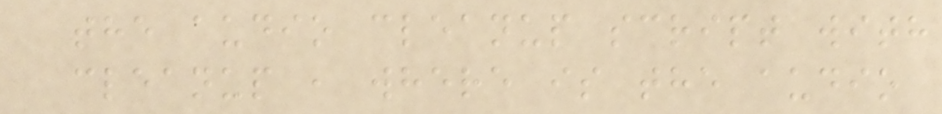the audio cleanup script with
cleanup , where is the audio
